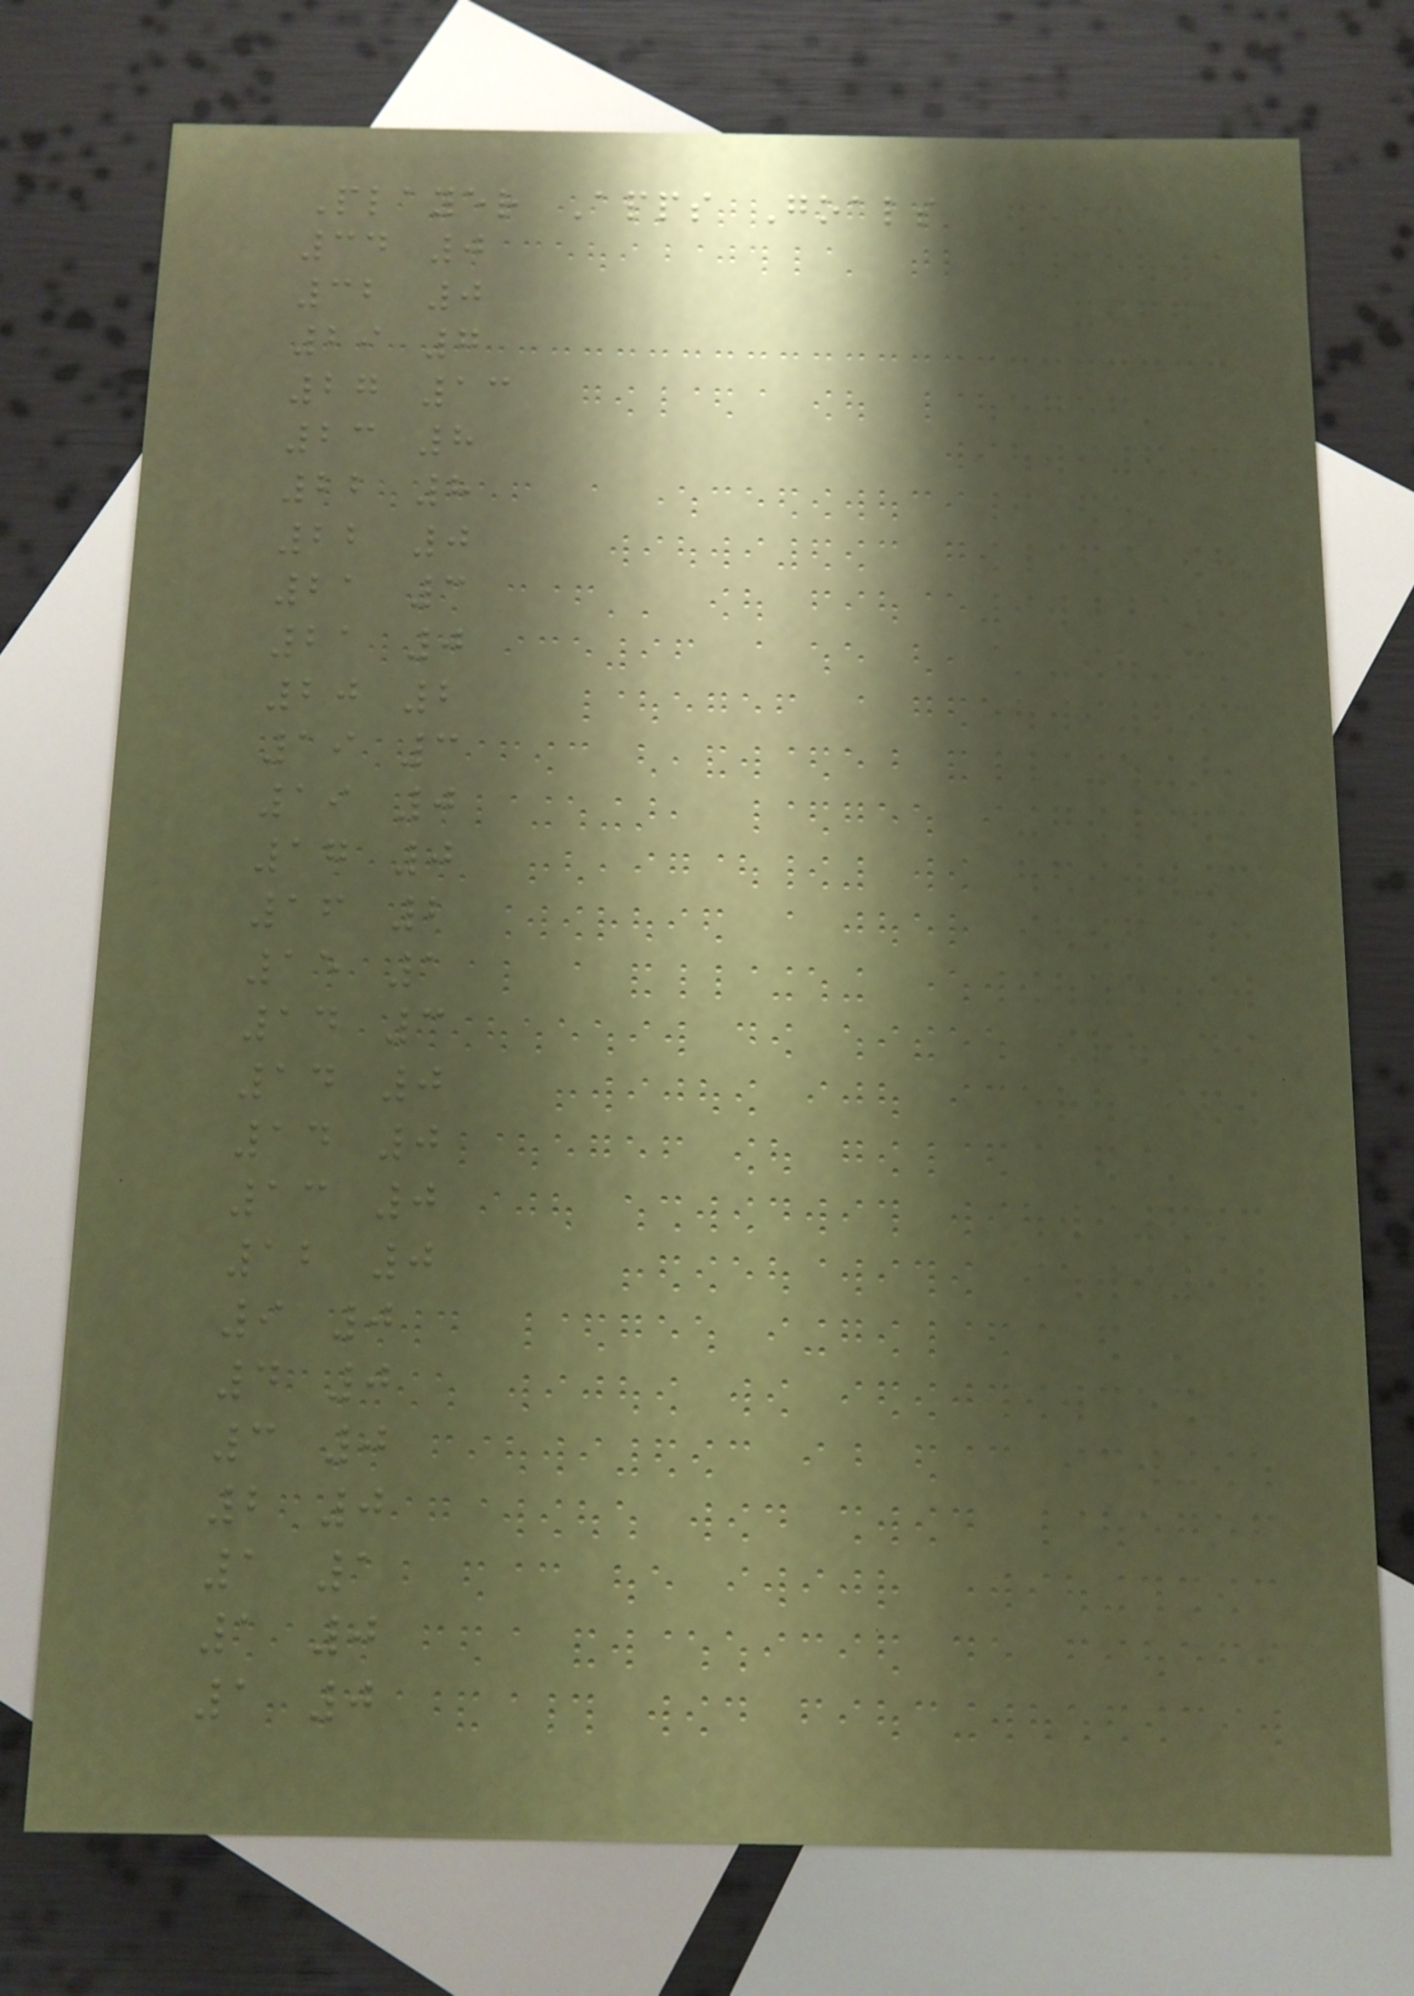Player Apps Goals
34 0
32 0
29 7
27 13
23 8
22 8
22 0
21 3
21 0
20 2
19 3
19 0
17 0
16 2
15 1
14 3
14 0
14 0
13 0
12 0
9 0
4 0
3 0
2 0
1 1
1 0
1 0
